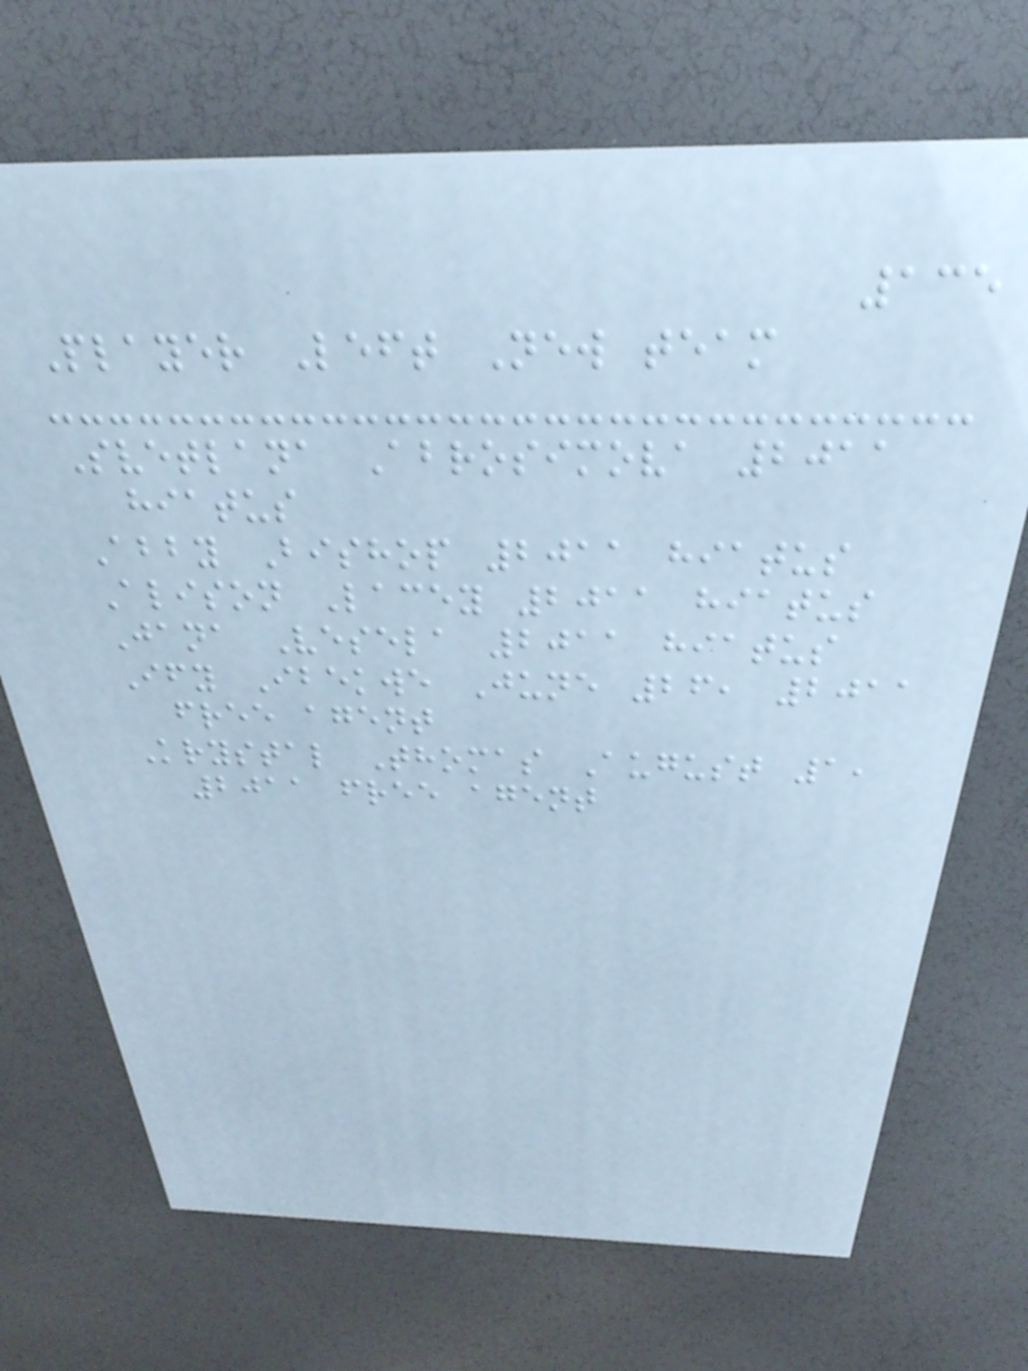135
Player Left New team
Svetlana Abrosimova 2011
hiatus
Abby Bishop 2011 hiatus
Alison Lacey 2011 hiatus
Jana Vesela 2011 hiatus
Ify Ibekwe June 26, 2011
free agent
Krystal Thomas August 1,
2011 free agent
